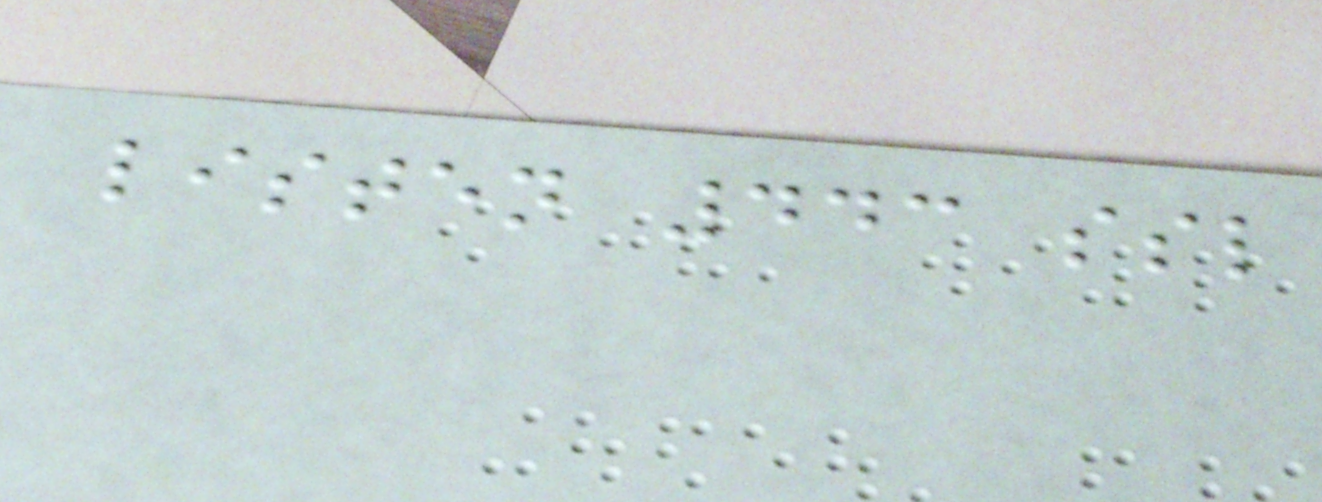listen 443 ssl
